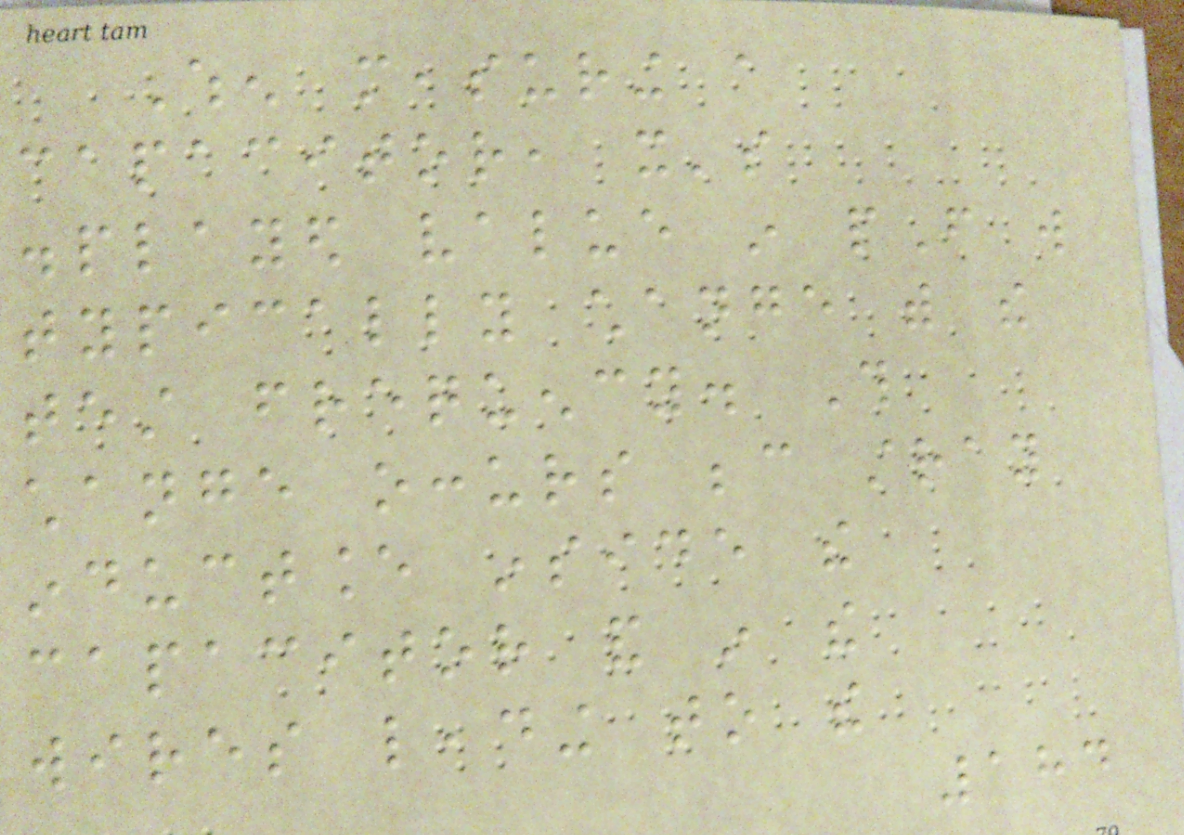When measuring a
capacitor, it's
displayed value in pF will
typically change with the
test frequency. This
change occurs because stray
inductance inside the
capacitor and in the
wires leading to the
184
